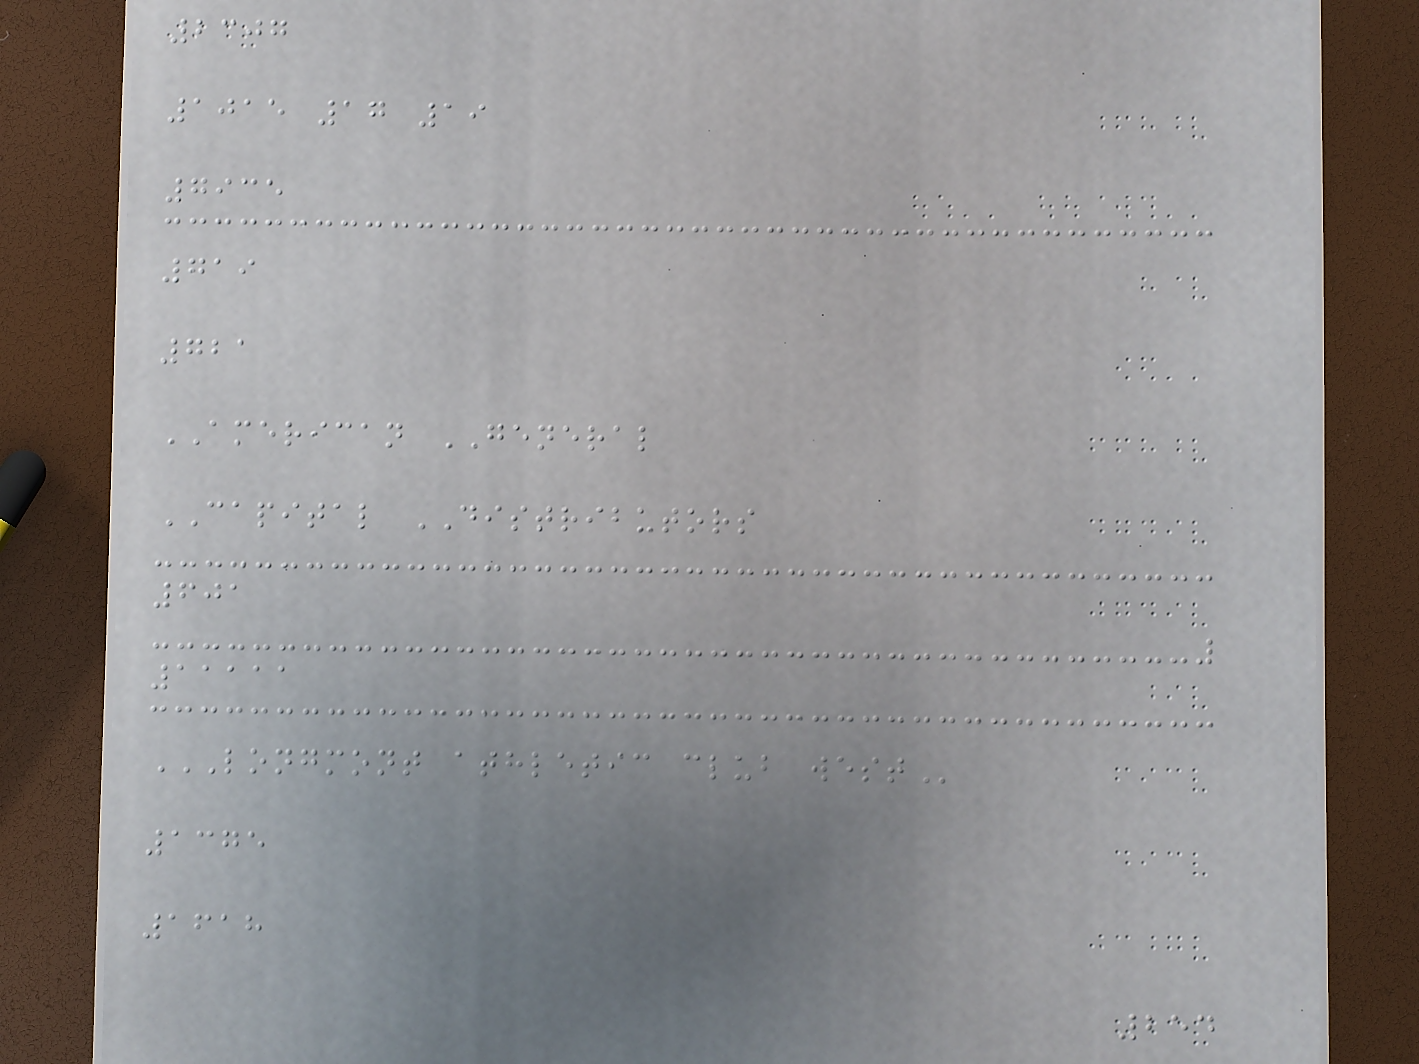2307
1015 17 19
7935
719
721
AMERICAN GENERAL
CAPITAL DISTRIBUTORS
601
11111
LONGMONT ATHLETIC CLUB WEST
1375
1618
254
